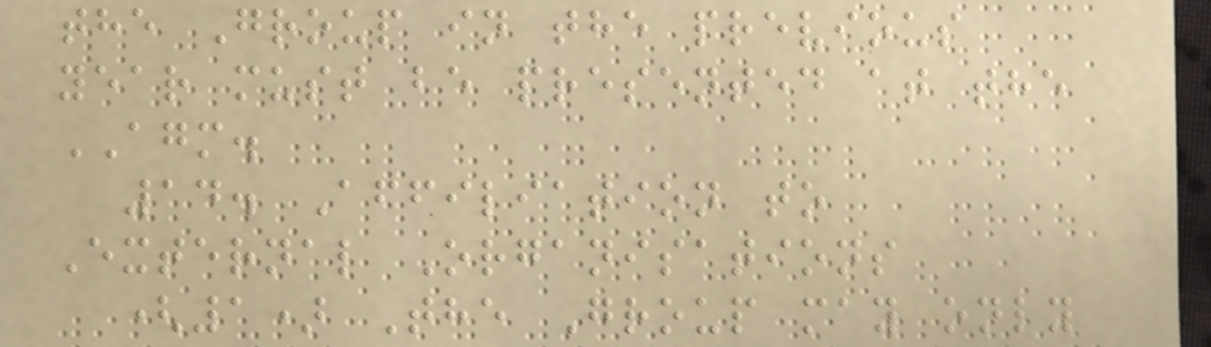the Group in the previous
year must be presented at the
AGM.
14. Affiliation to
External Organisations
(1) The Group may only
